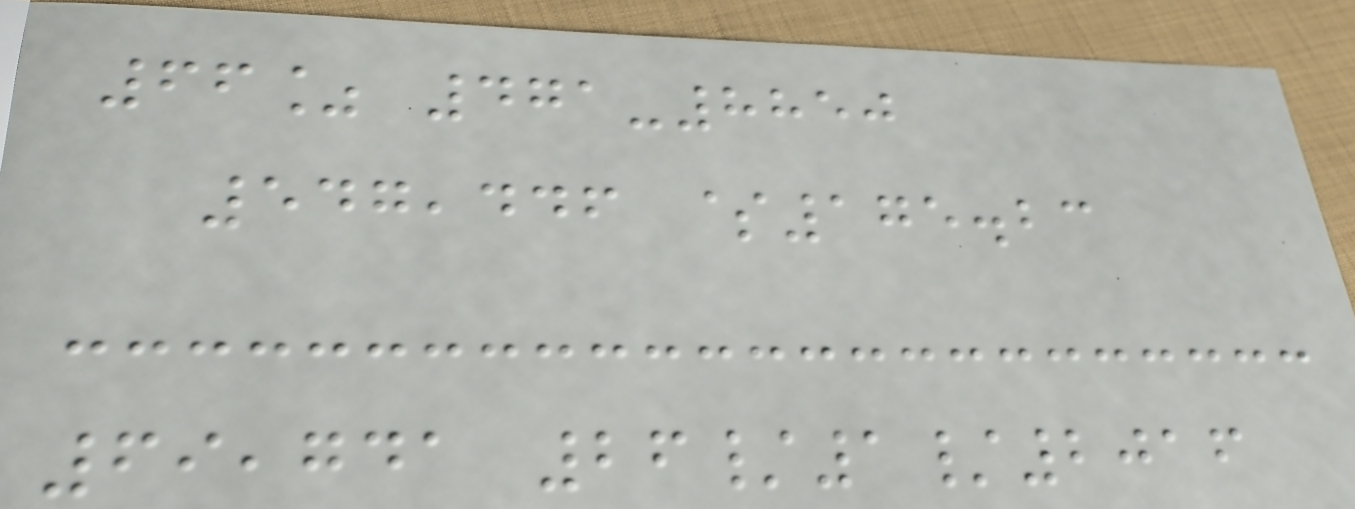66% 471-8850
547,446 $175.23
69,741 26/1/2016
